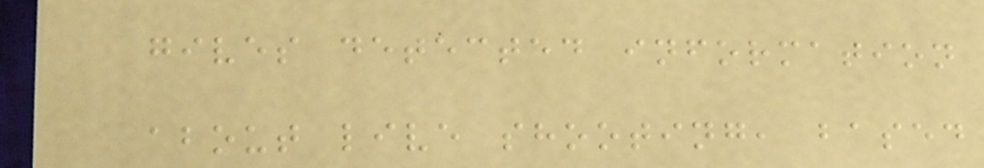gives detected information
about live shooting, based
